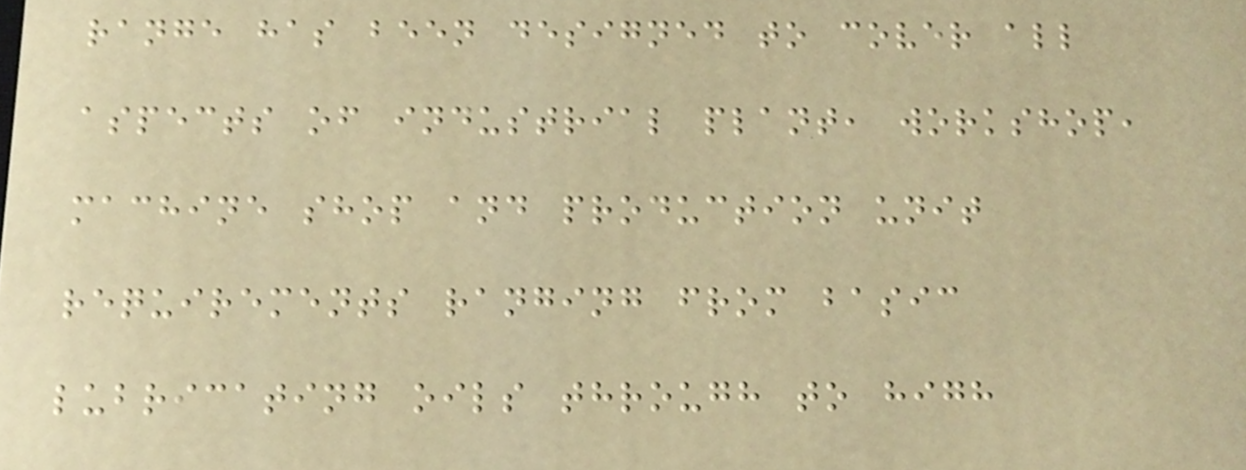range has been designed to cover all
aspects of industrial plant, workshop,
machine shop and production unit
requirements ranging from basic
lubricating oils through to high
